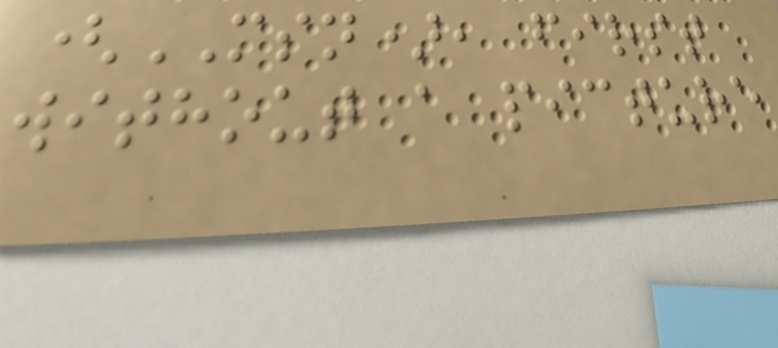(MSN), first
without a picture
